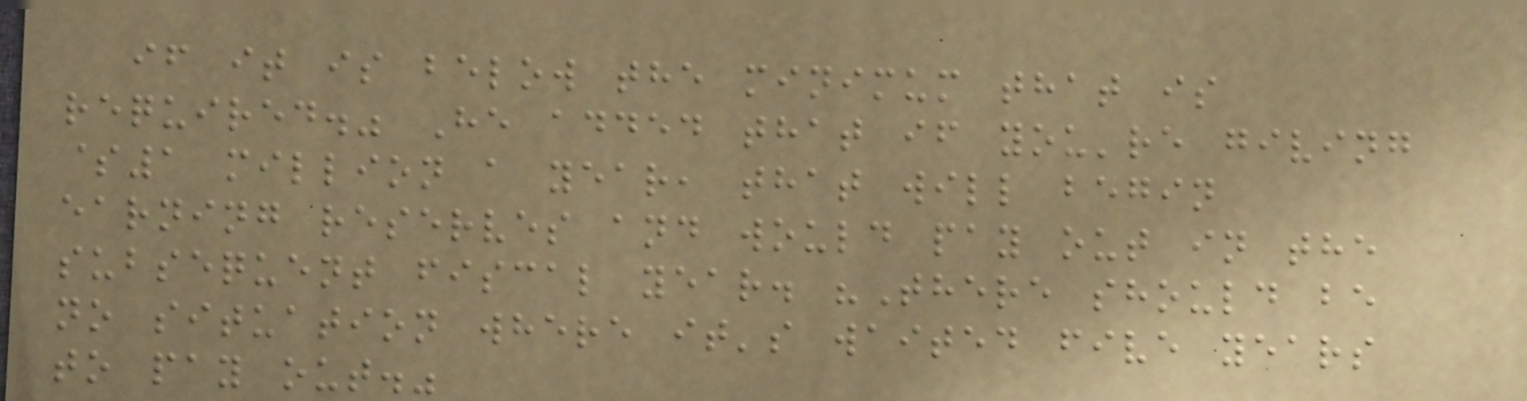if it is below the minimum that is
required." He added that if you're giving
$1 million a year, that will begin
earning reserves and would pay out in the
subsequent fiscal year. "There should be
no situation where it's waited five years
to pay out."
